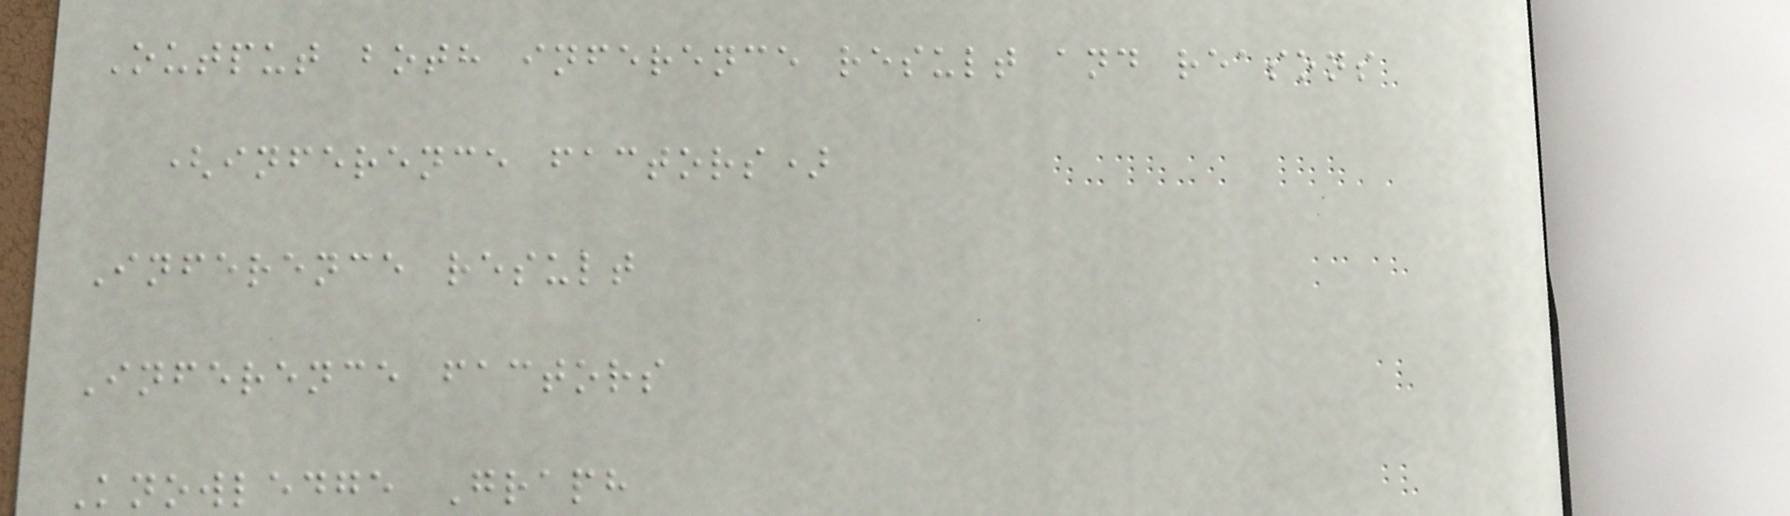Output both inference result and reasons
(inference factors)
Inference result
Inference factors
Knowledge Graph
